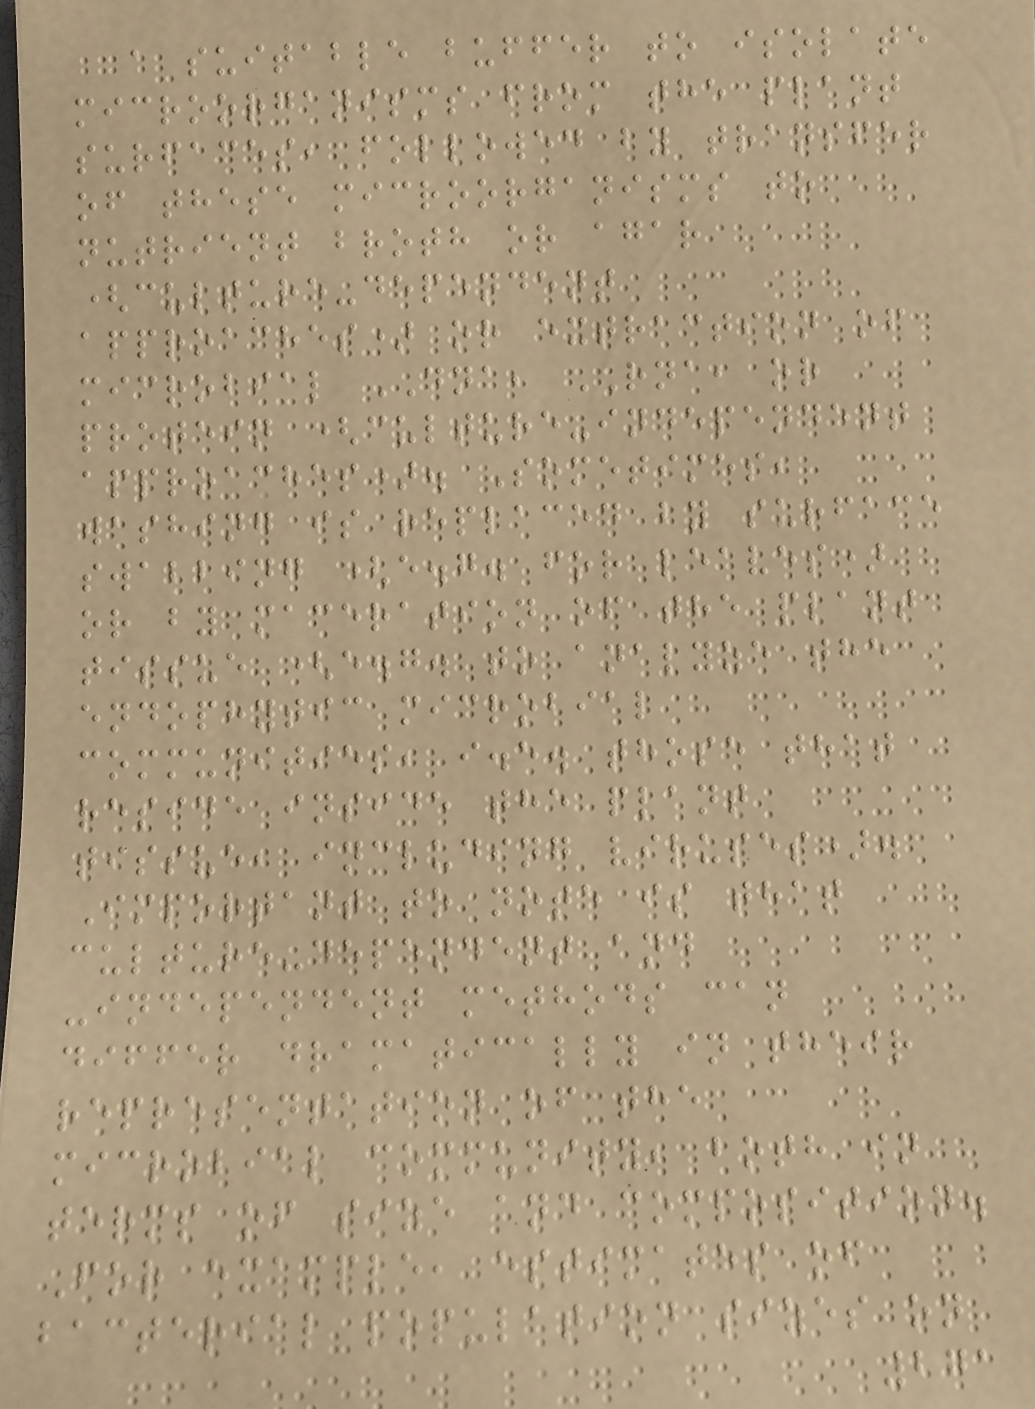a suitable buffer to isolate
microorganisms from the plant
surfaces, followed by transfer
of these microorganisms to
nutrient broth or agar
(culture-dependent
approaches) or extraction of
microbial DNA, RNA, or
protein (culture-independent
approaches). Sometimes,
washing is replaced by surface
swabbing (e.g. for leaves)
or by maceration of the plant
tissue (e.g. to analyze the
endophytic microbial
communities, i.e. those that
reside inside the plant
tissue, including viruses).
Important to note is that
culture-dependent and
-independent methods can
differ dramatically in their
representation of the
microbial community, both in
terms of size and composition.
For example, estimates of
bacterial population sizes on
271
